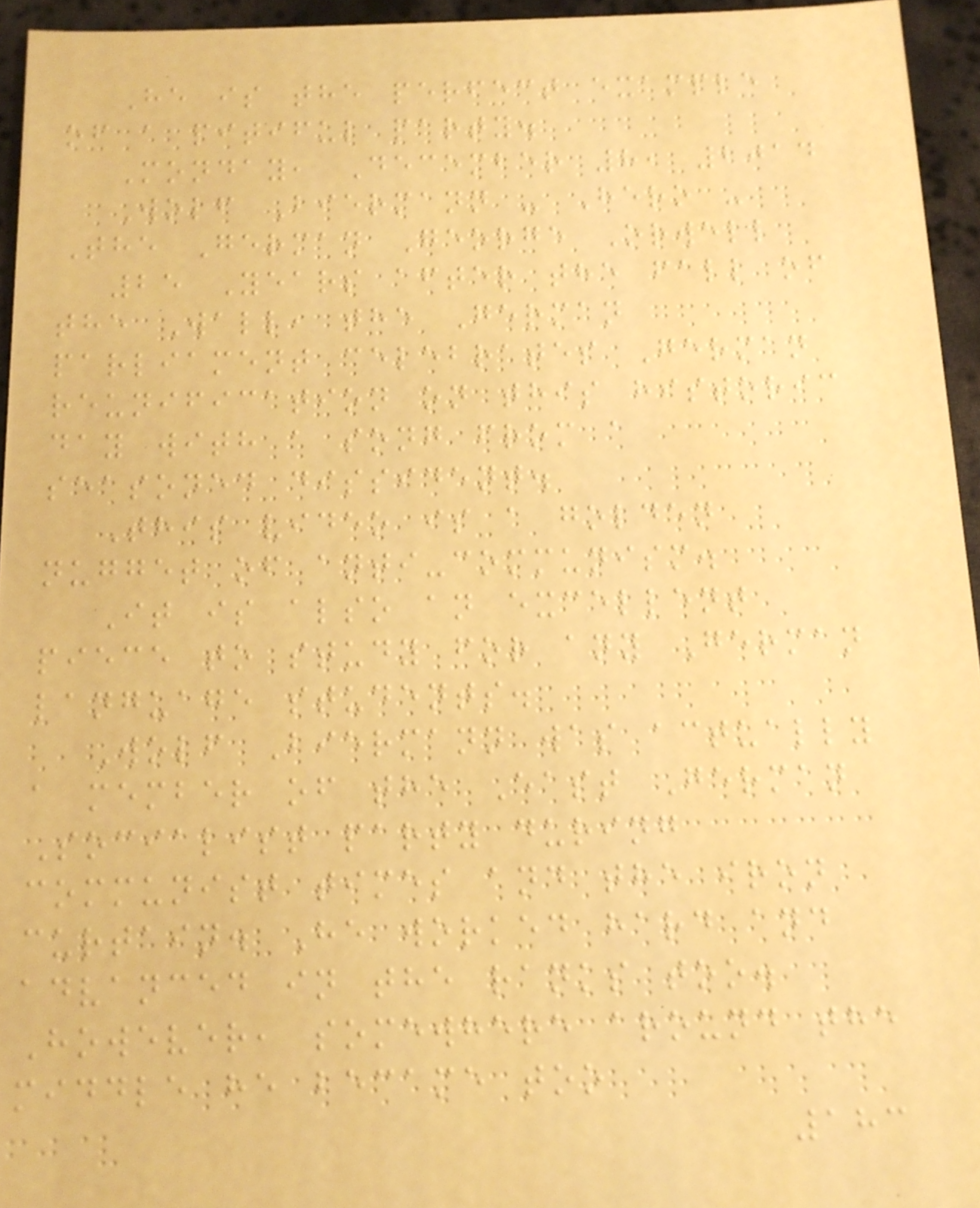He is the perfect example
of a pitiful party.
Monday, December 8, 2014
Wolf Biermann - Hero -
The German George Orwell
25 Years after the fall of
the Wall, the German
parliament celebrates German
reunification on this historic
day with a song from a
seasoned dissident.
This video is a golden
nugget of anti-communism.
It is also an excellent
piece to study for any German
language students.
Wolf Biermann was actually
a member of the East German
Socialist party during
communist times and the iron
curtain. He worked hard and
advanced in the ranks too.
However, somewhere around the
middle he became too
183
